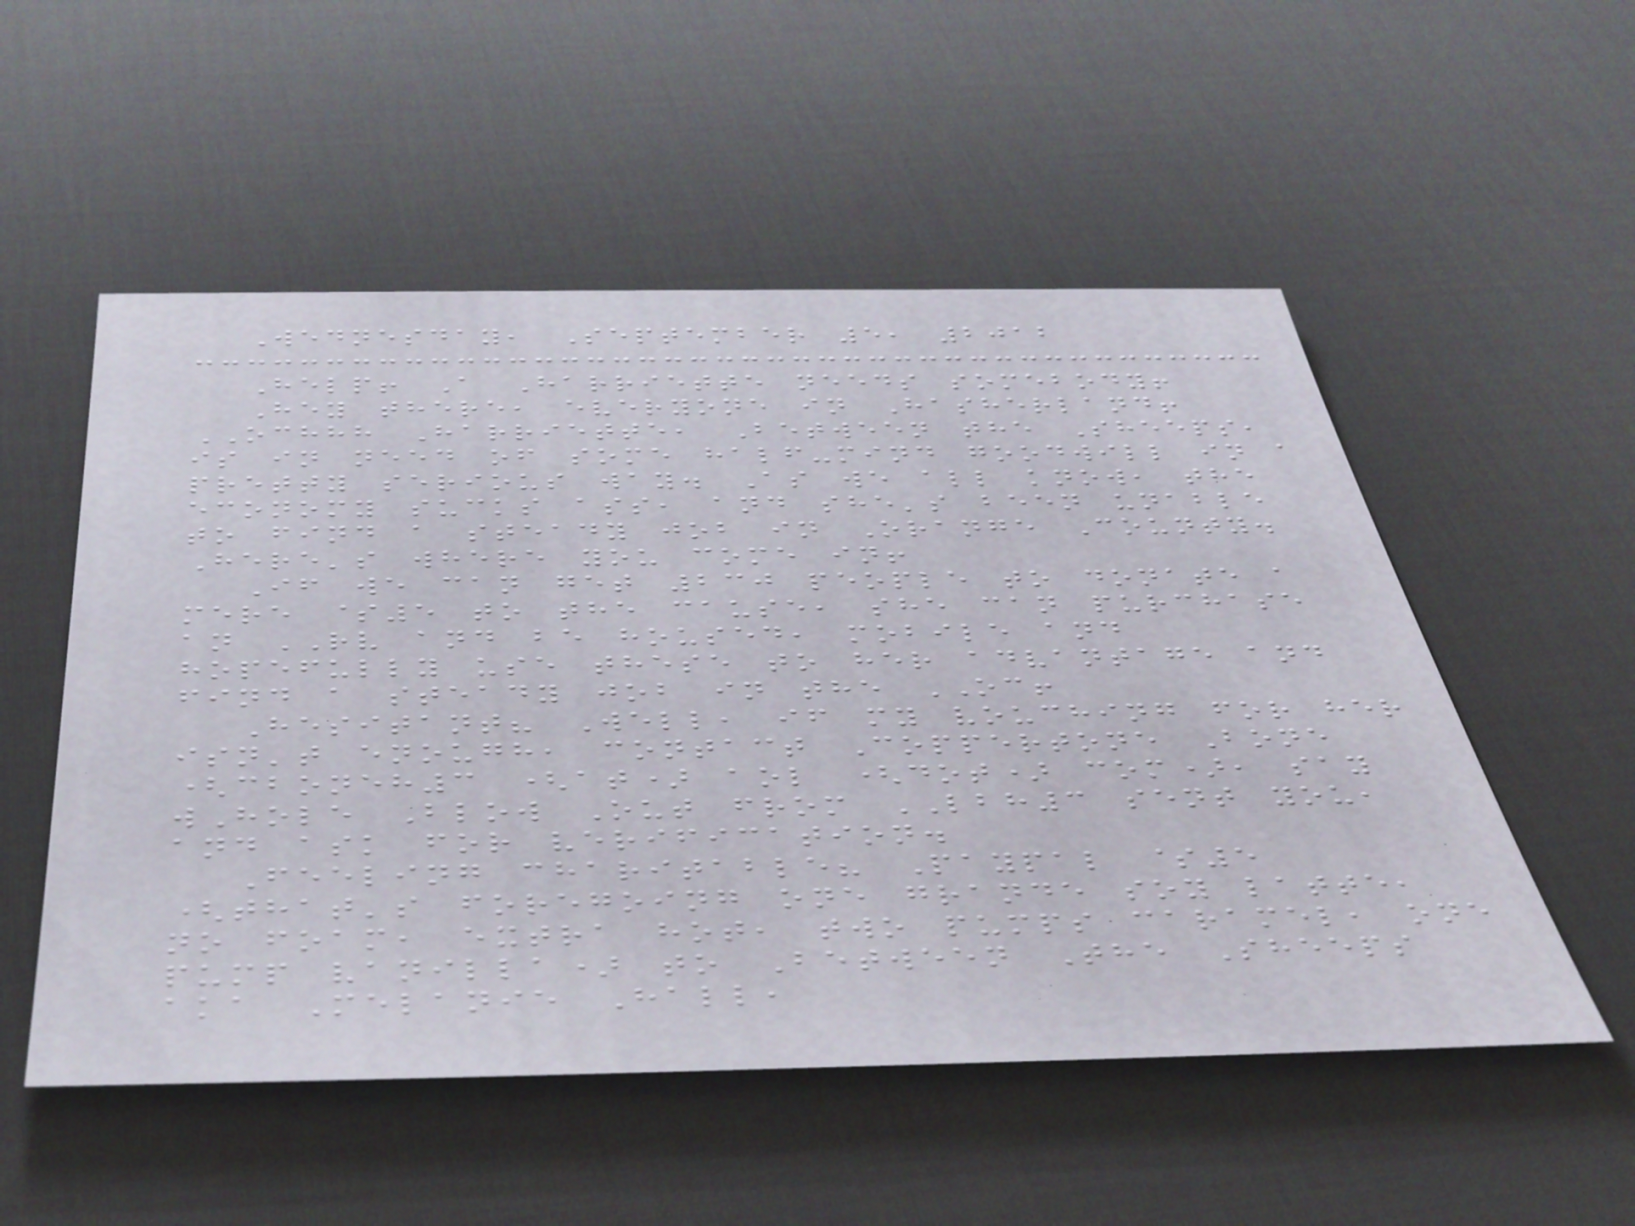Wednesday, September 5, 2012
Help! A Harriette needs somebody!
Hey there, everyone in Hasherland!
OCHHH Harriette, Between the Sheeps,
is in need of some half-mind goodwill in a
pretty serious way. As we all know, the
economy sucks ass, and she's been unable
to find a steady job in Orange County.
Here's where you come in!
If we can get 230 people to donate a
mere $5 to the cause, she can purchase
an RV and be housed, mobile and
hopefully use these to her advantage and
find a steady job in the OC!
Hesitant? Well, if my vouching for her
isn't enough, contact Coppertone Bone
(cboneh3 (at) aol (dot) com), say
wHole Blow Out from LBH3 sent you,
and ask for verification.
Feeling charitable? Paypal $5
(that's foregoing one grande soy latte,
no foam, extra hot, two pumps caramel, one
pump vanilla) to Between The Sheeps
aka Melanie Hall,
